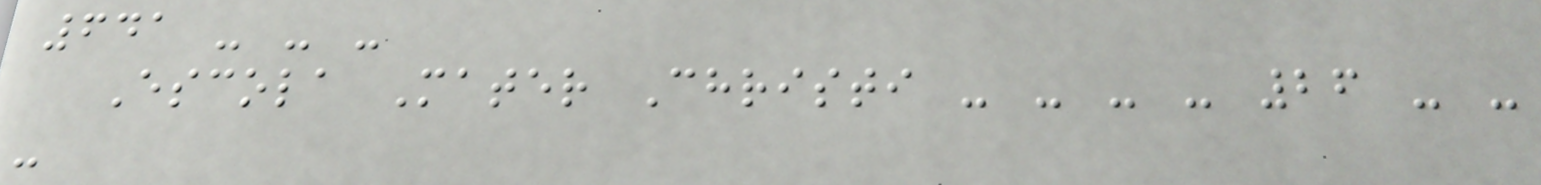641 - - -
Escola Mater Christi - - - - 26 - -
-
